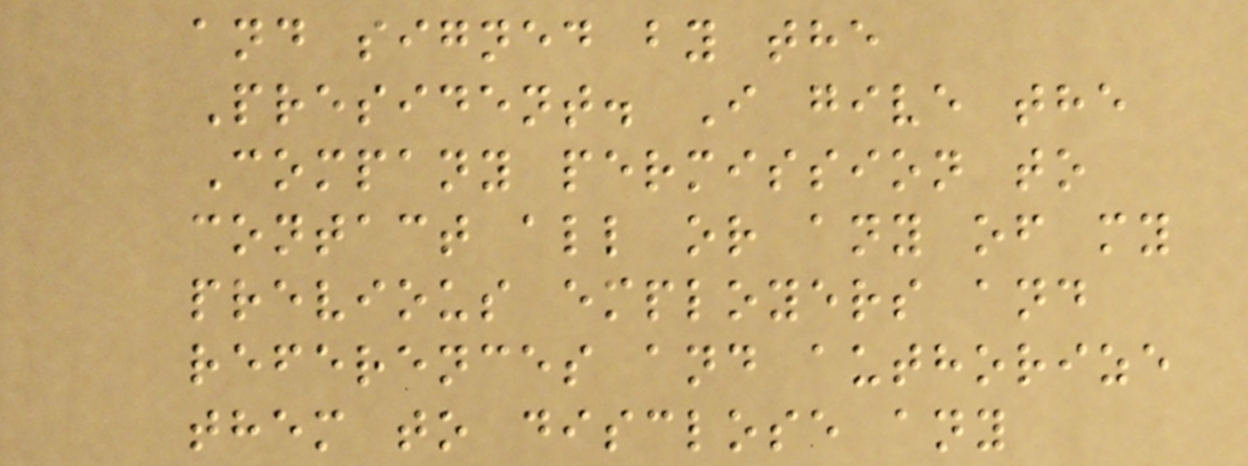and signed by the
President. I give the
Company permission to
contact all or any of my
previous employers and
references and authorize
them to disclose any
